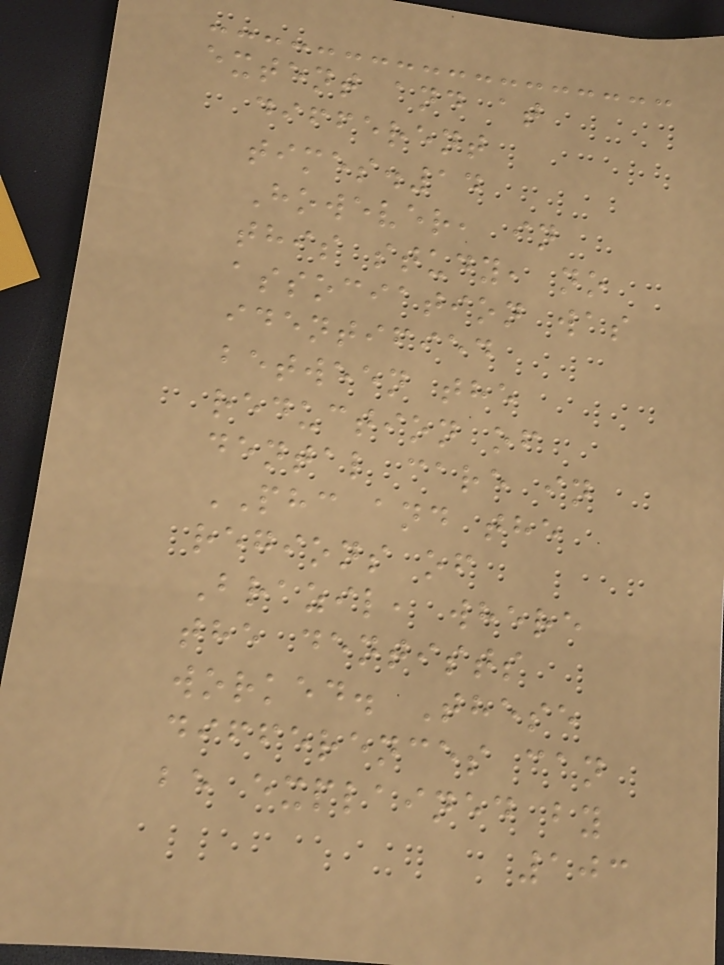extent and at
different
times.14
However, in
this study, no
association was
identified
between the
reduction of
dental care in
PHC and the
regions of
Brazil, where
the dentists
worked. These
differences can
be explained by
103
